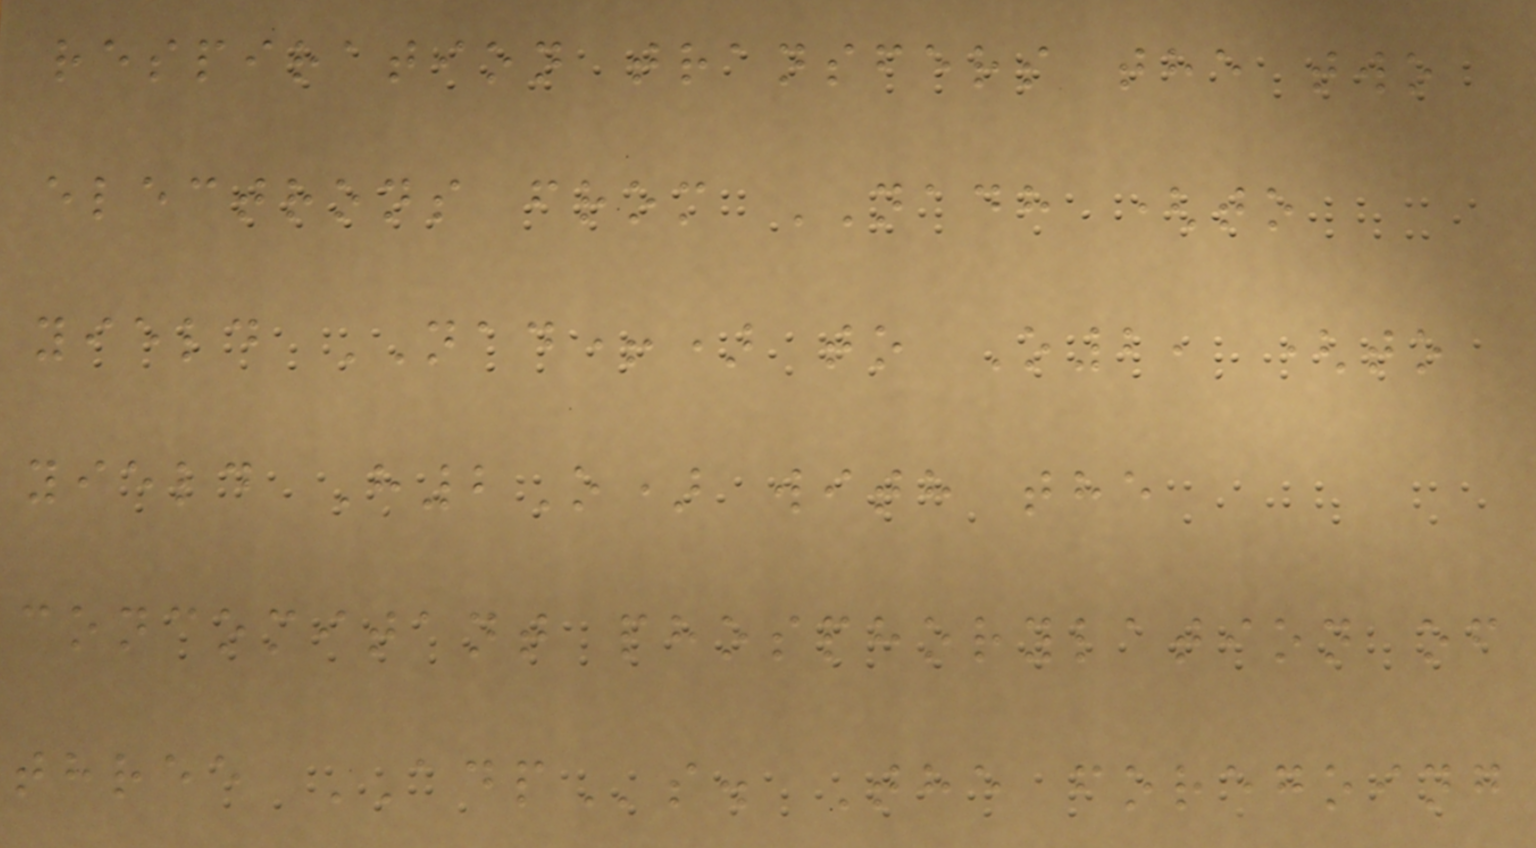respiration transfers the two
electrons from NADH (to
yield NAD+) to O2, (to
yield H2O) with the
concomitant phosphorylation of
three ADPs. The foregoing
